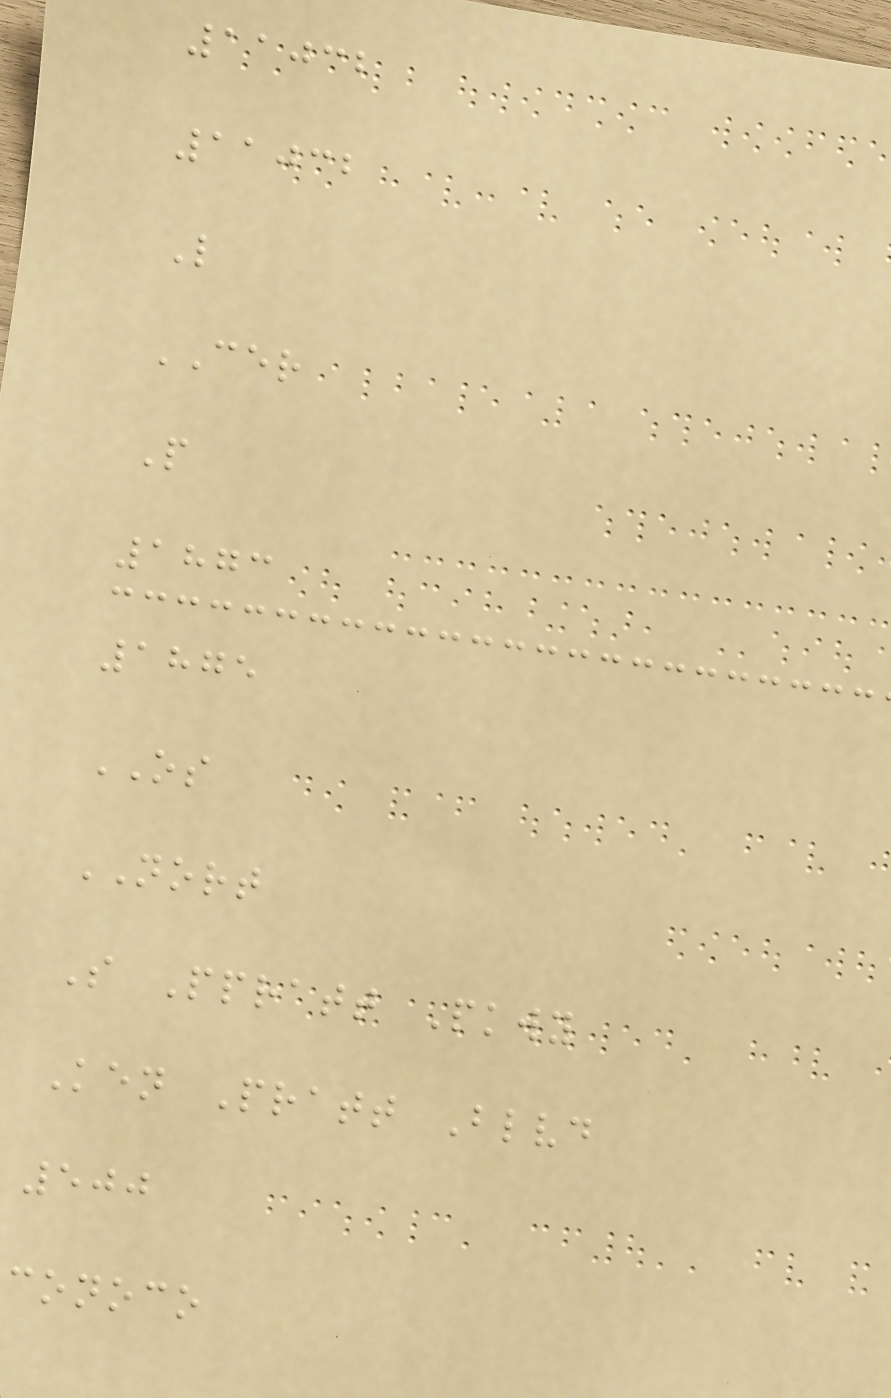11032
11032
L
CER
P
1873
1875
OS
NORT
S Ppratt Pkwy
Ken Pratt Blvd
500
conoco
